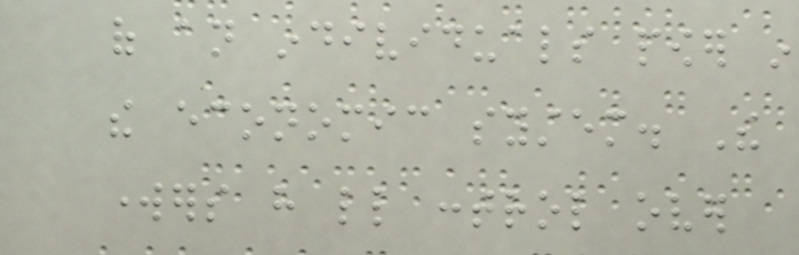of an individuals power in
the economic system. The
workers have little control over
